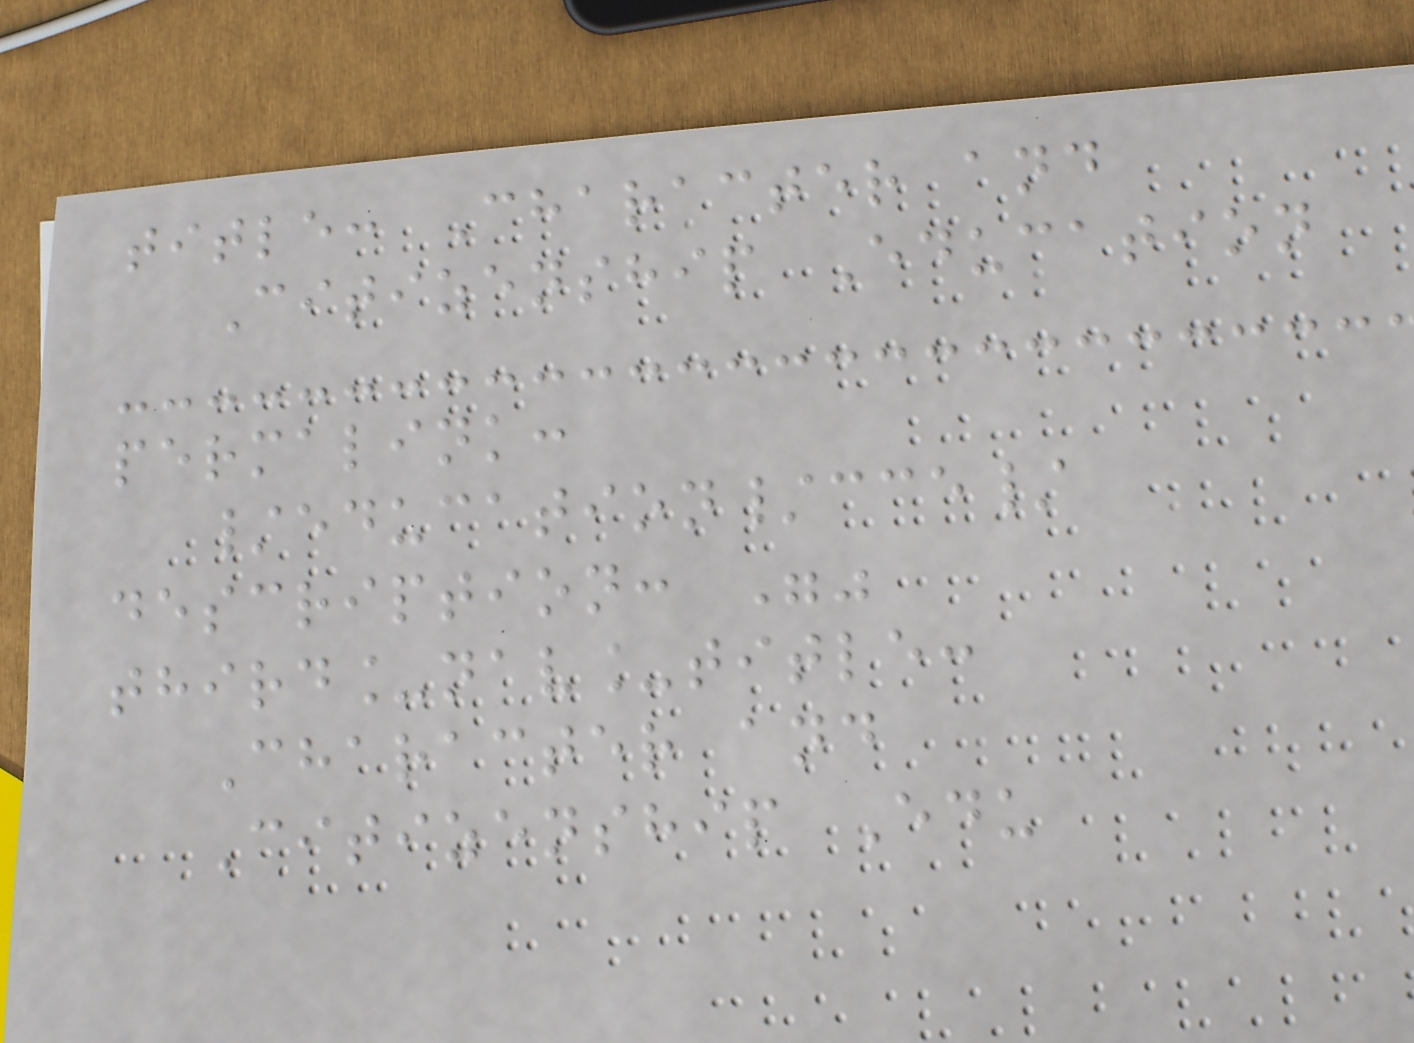title: Character and
Citizenship Education
permalink:
/education/cce/
description: ""
third_nav_title:
Character and
Citizenship Edu
